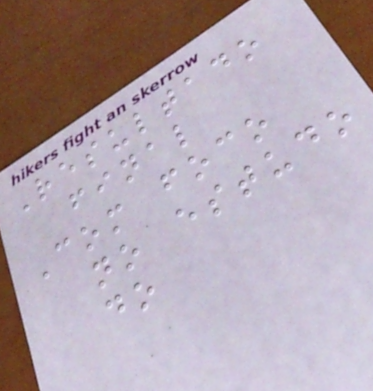Resultado
final
Com foco
no estudo
do
